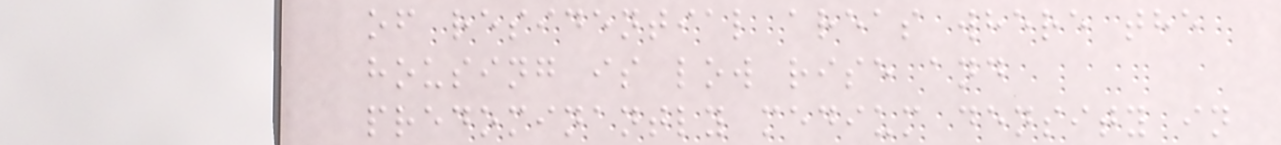of residential areas where the
housing is low rise and
predominantly medium density in
